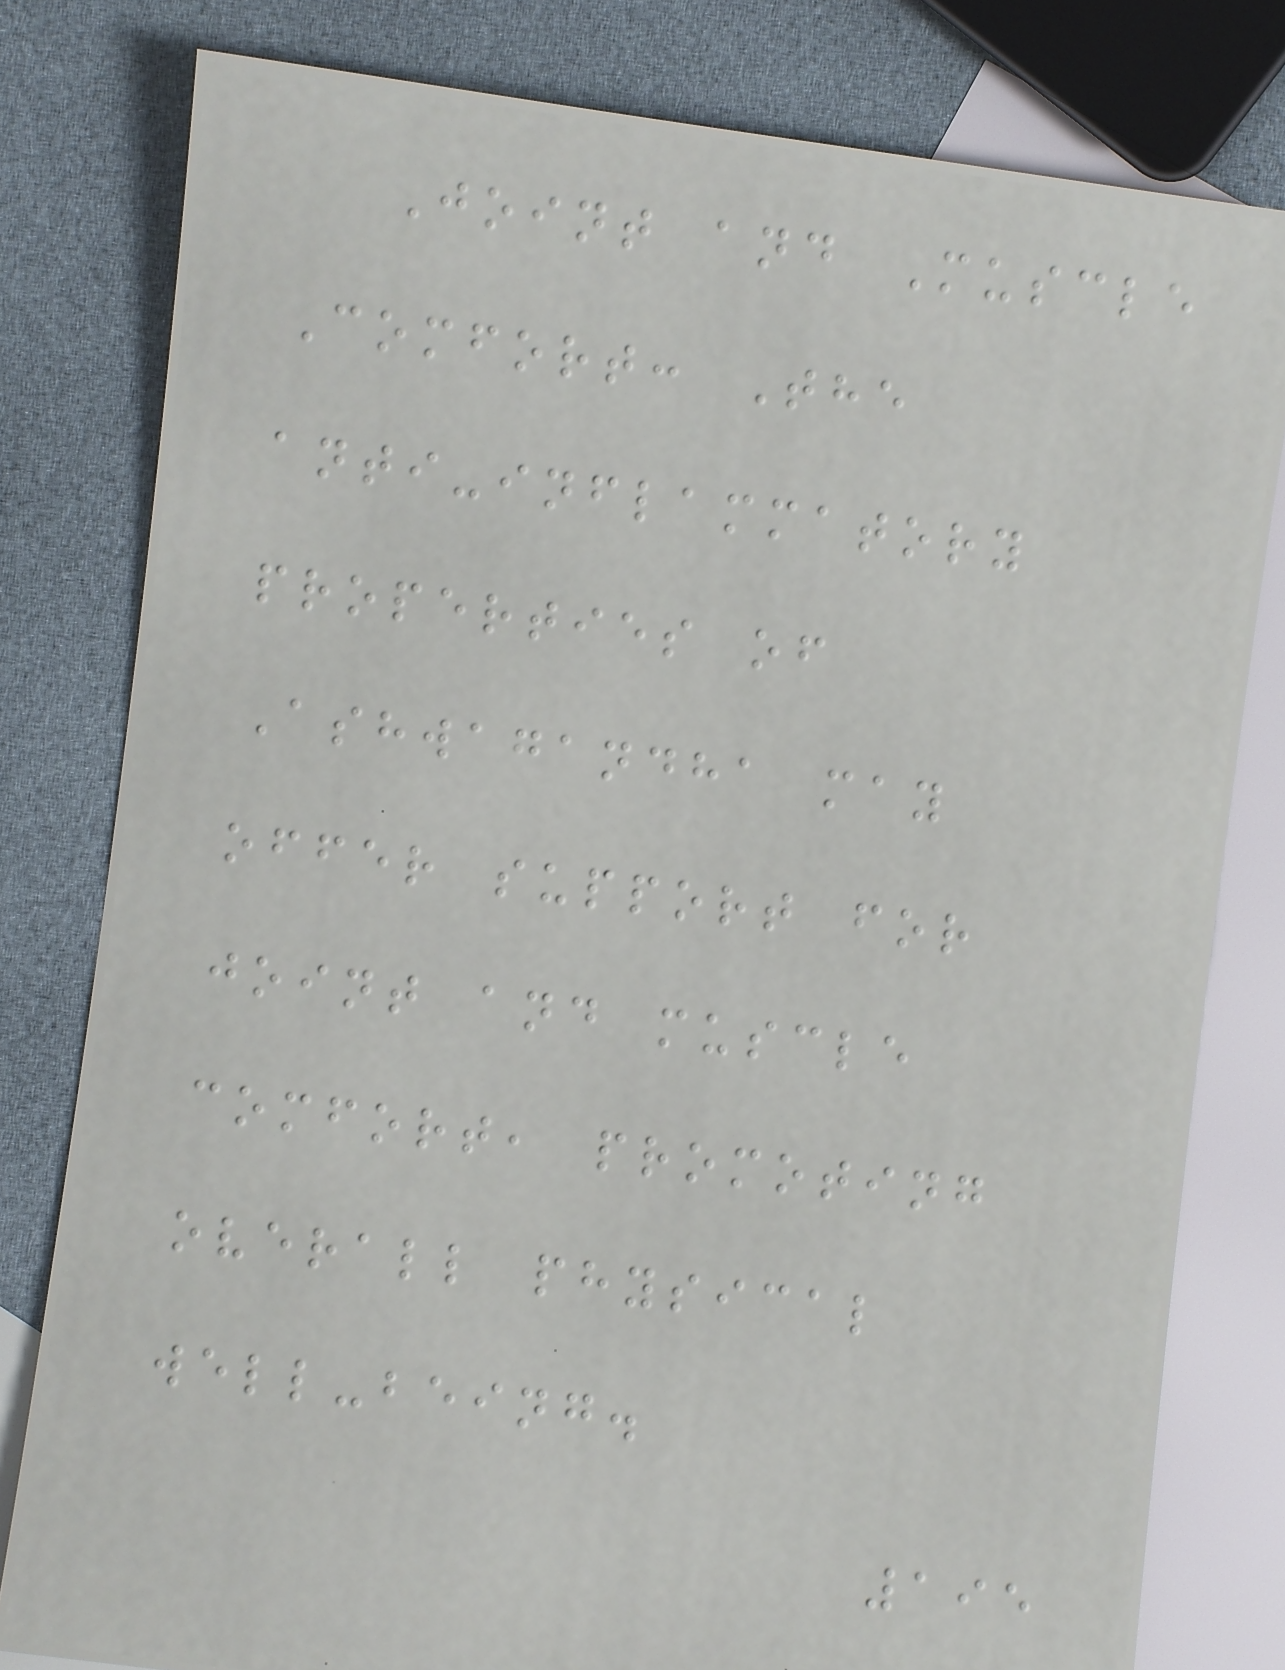Joint and Muscle
Comfort: The
anti-inflammatory
properties of
Ashwagandha may
offer support for
joint and muscle
comfort, promoting
overall physical
well-being.
195
